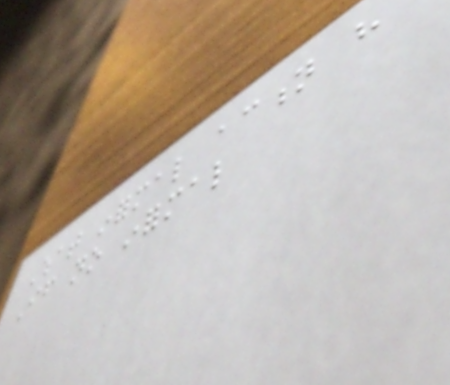What informal action have
If no informal
